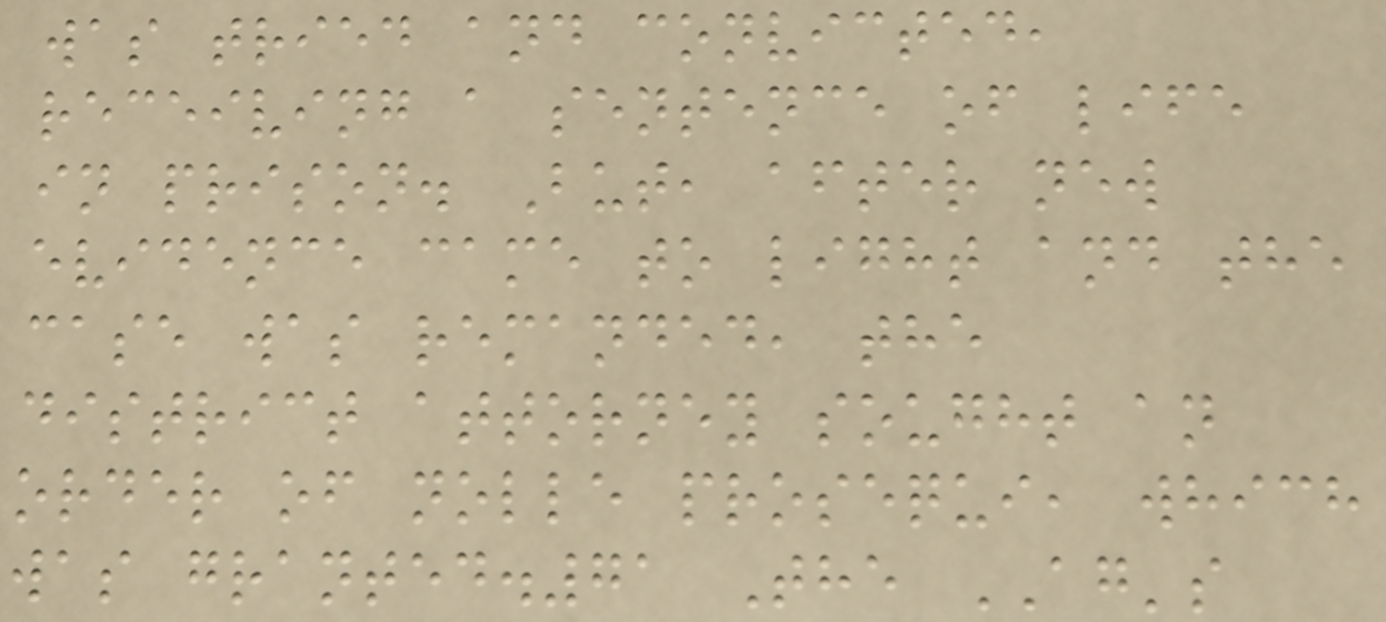was tried and convicted,
receiving a sentence of life
in prison. But, after new
evidence came to light and the
case was remanded, the
district attorney sought an
order of nolle prosequi, which
was granted.71 The AG's
